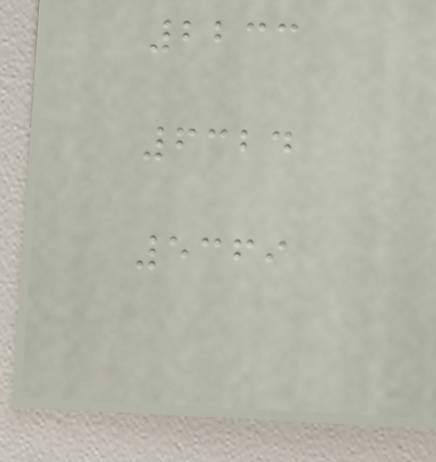2233
6324
5369
